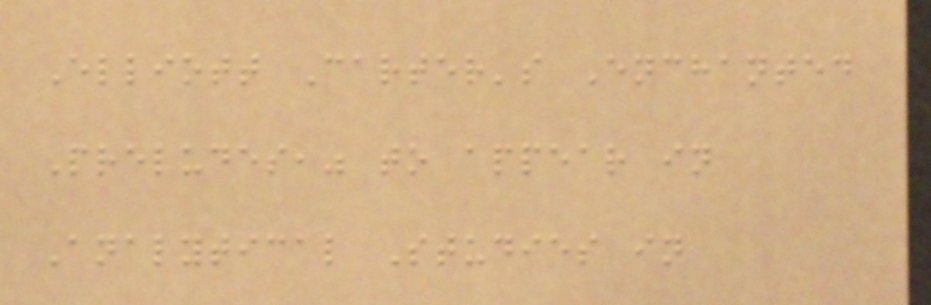Elliott Carter's Enchanted
Preludes," to appear in
Analytical Studies in
